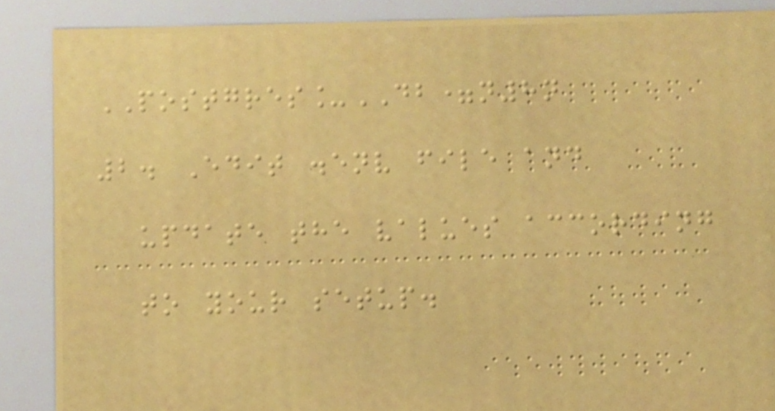POSTGRES_DB=n8n
2. Edit .env file and
update the values according
to your setup.
